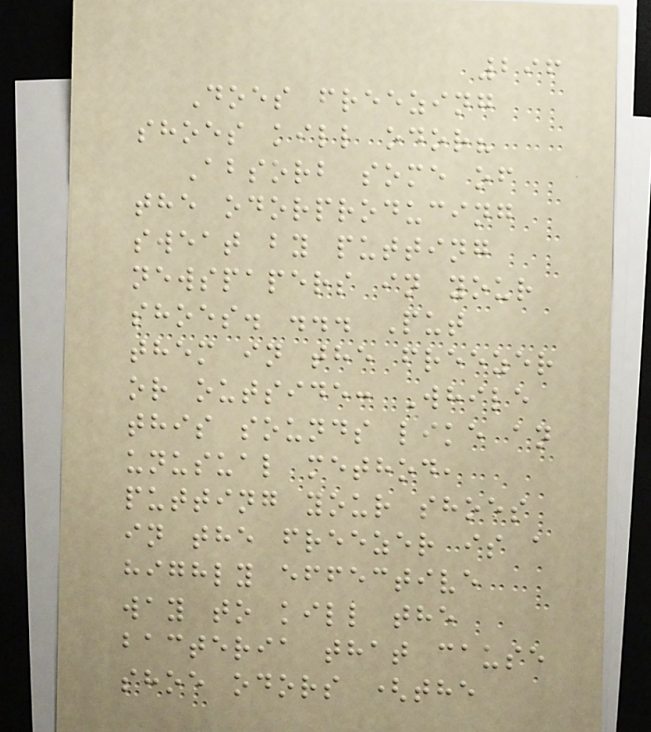296
Does freezing
shoes kill odor?
Absorb some of
the odorproducing
sweat by putting
newspapers in your
shoes. ... Put
them in the freezer
or outside: While
this sounds like an
unusual method,
putting your shoes
in the freezer is a
highly effective
way to kill the
bacteria that cause
shoe odors (the
